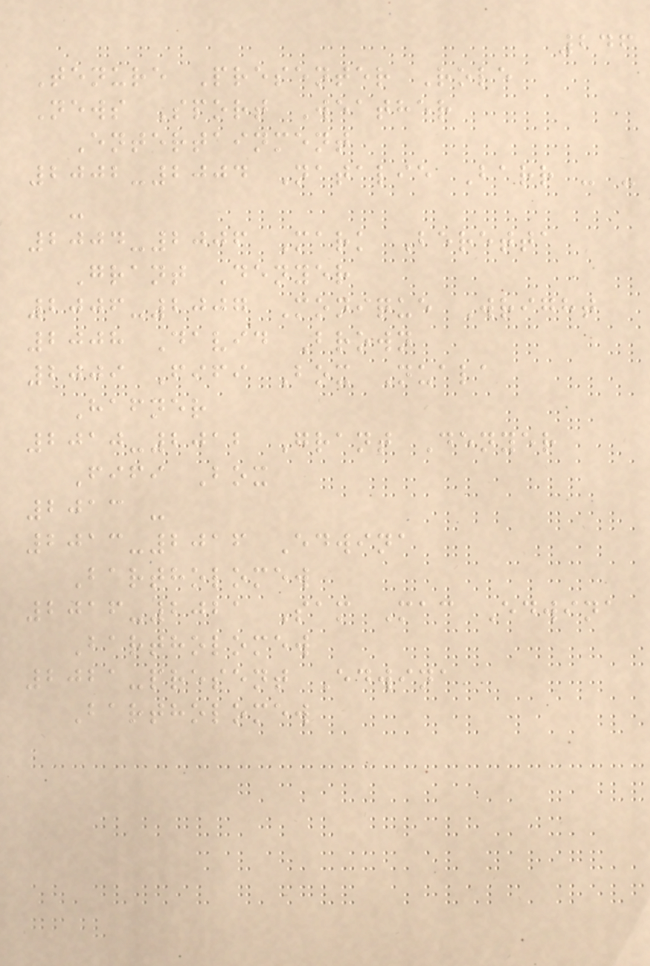246
Tenure Presenter Role
News Sport Weather
Entertainment
2002-2004 Natalie Barr - -
-
2004-2006 Mark Beretta
Grant Denyer
2006-2007 Monique Wright
2008 David Brown
2009 Fifi Box Nuala
Hafner
2010-2012 Grant Denyer
Fifi Box
2013 -
2013-2016 Edwina
Bartholomew
2016-2021 Sam Mac Edwina
Bartholomew
2021-present Edwina
Bartholomew
